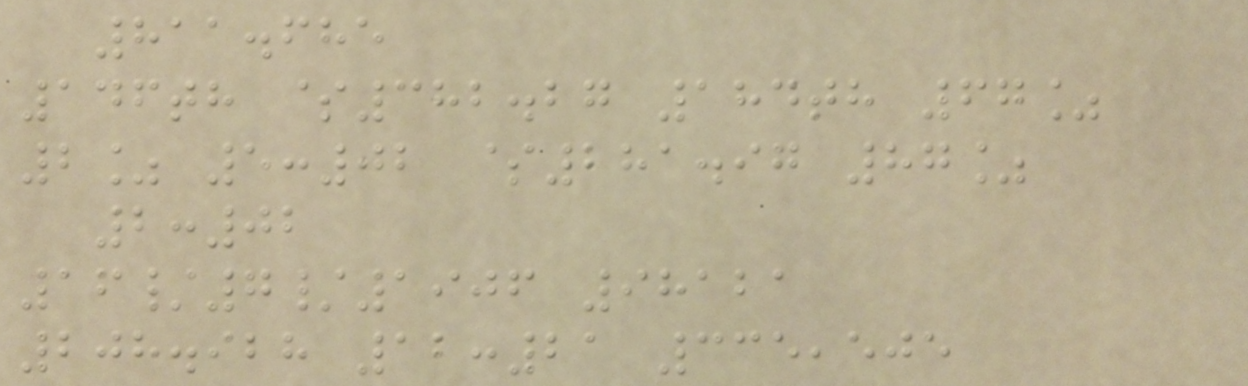811.685
146th $382.27 184th 67%
2% 5:02 $281.97 87%
2:02
16/7/1906 98121
208.928 12:21 335,505
